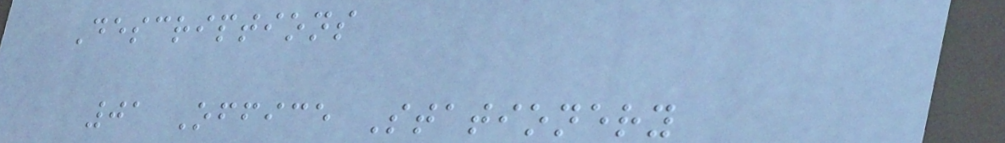Descriptions
01 Office Stationery
